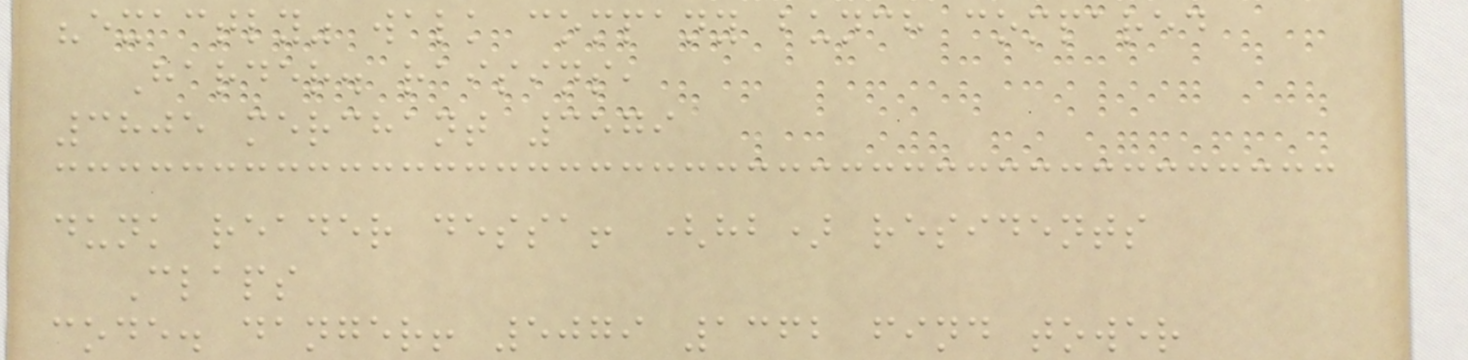"exactly" walk company bunch compared
Harder. raisins,
3805 merchant 3579
dunk reader dessa! (hb) residents
Claps
code. danger! 5079 1362 find tower
